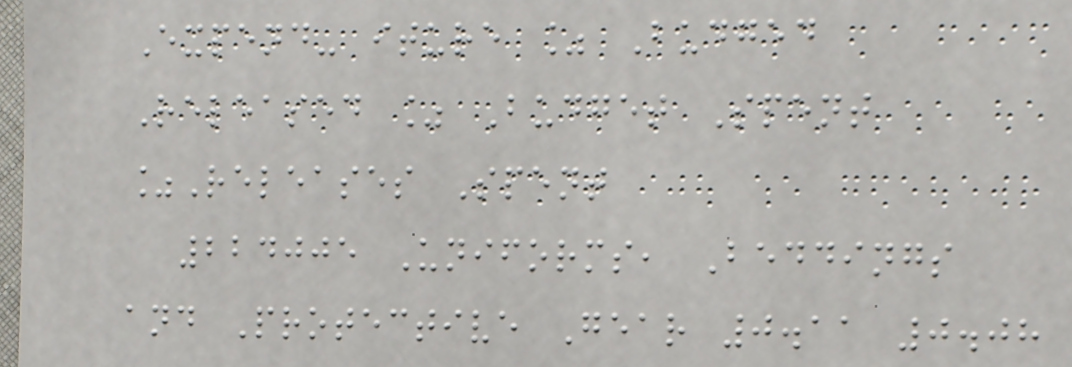Expend- iture % Budged
Released % Budget Spent
%Releases Spent
224005 Uniforms, Beddings
and Protective Gear 0.11 0.08
